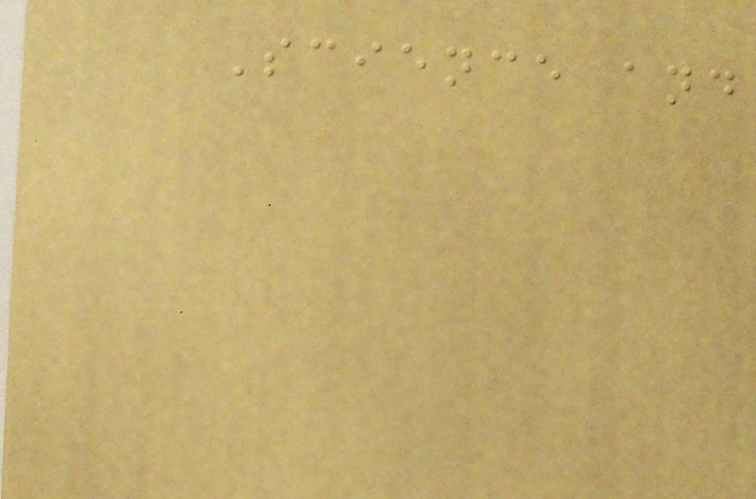Science and
